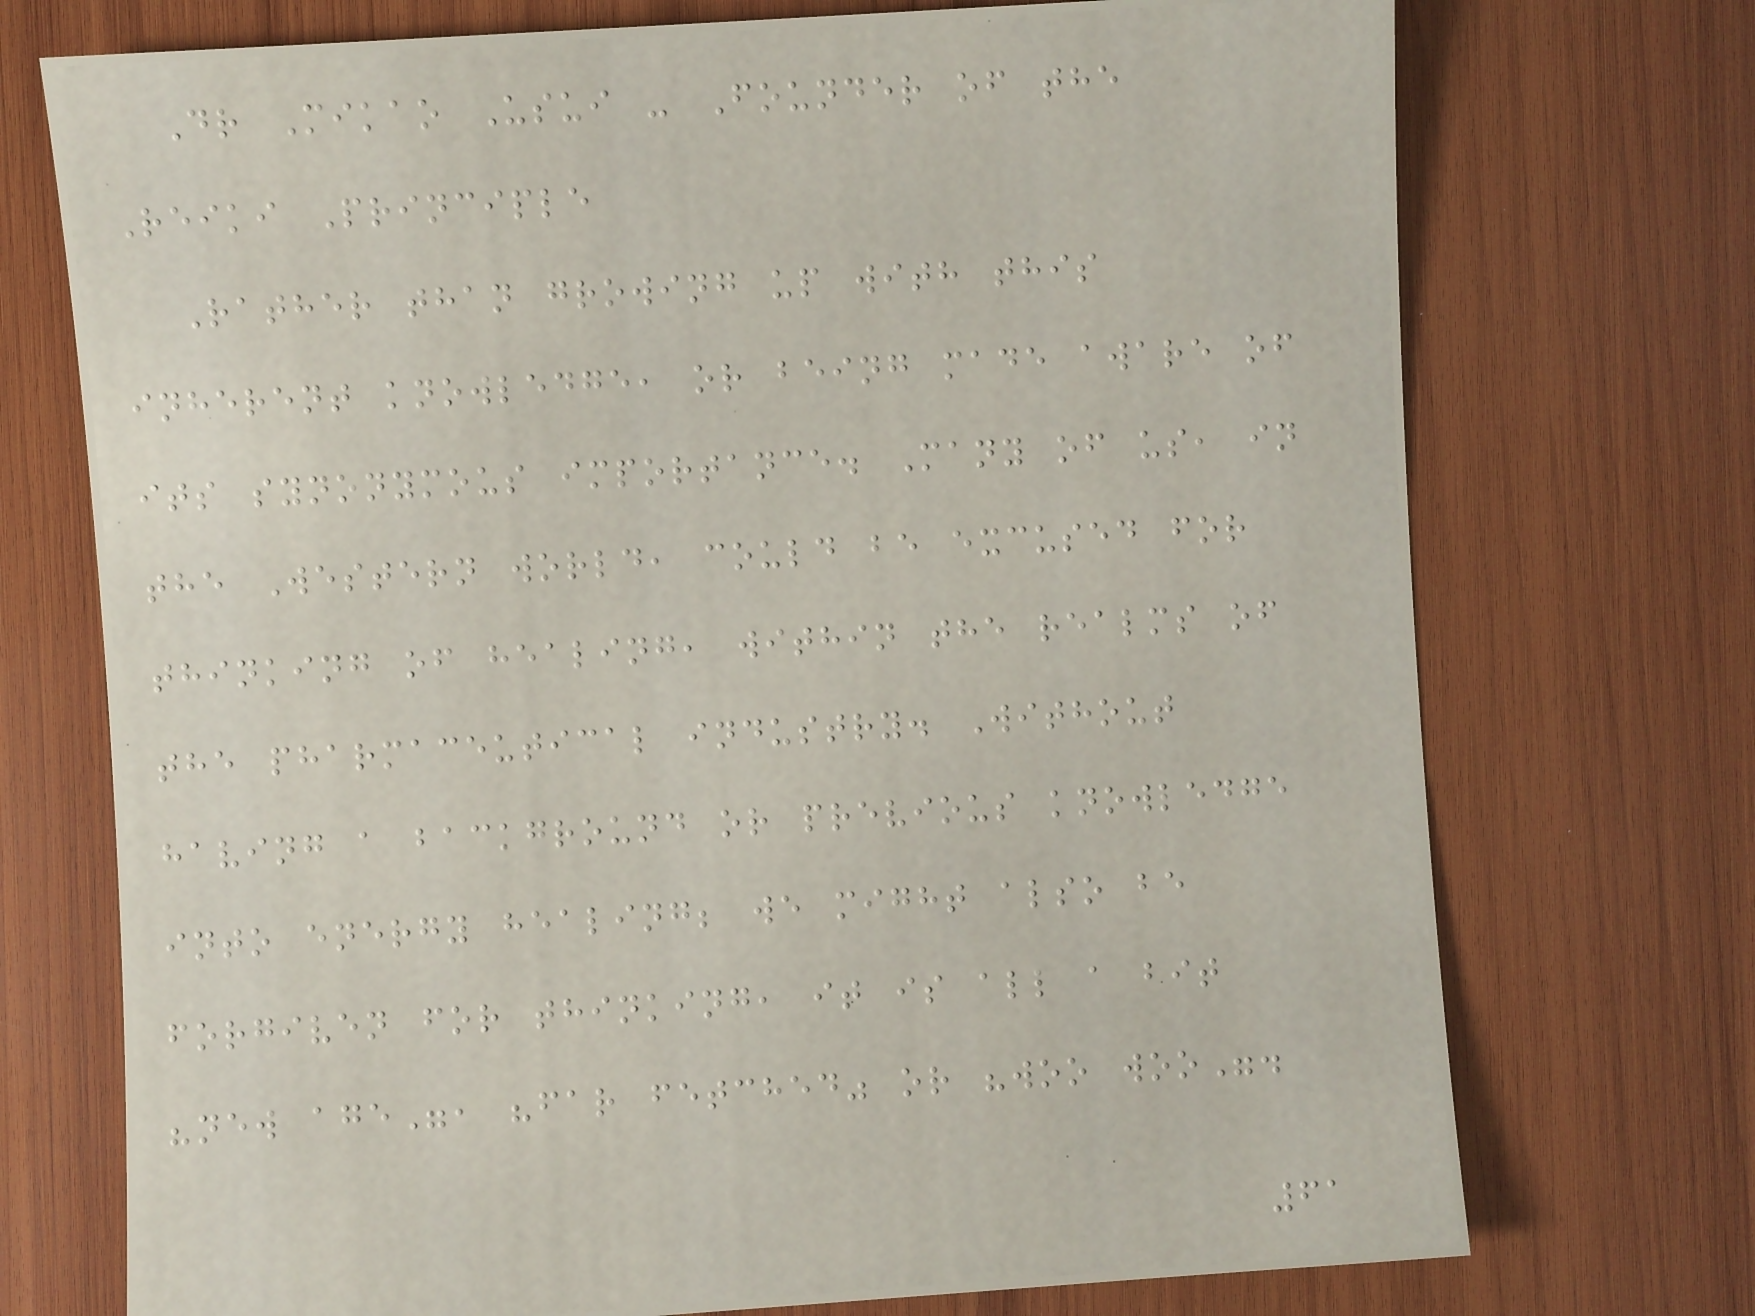Dr Mikao Usui - Founder of the
Reiki Principle
Rather than growing up with this
inherent knowledge, or being made aware of
its synonymous importance. Many of us, in
the Western world, could be excused for
thinking of healing, within the realms of
the pharmaceutical industry. Without
having a background or previous knowledge
into energy healing; we might also be
forgiven for thinking, it is all a bit
"new age", "far fetched" or "woo woo".
61
